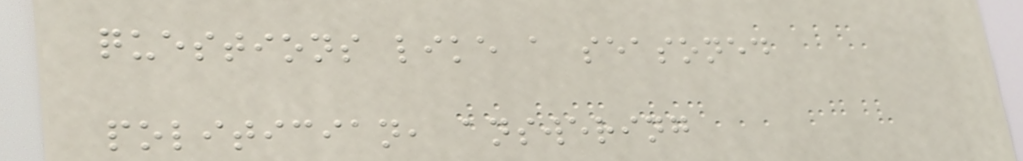questions like a seasoned
politician, answering
